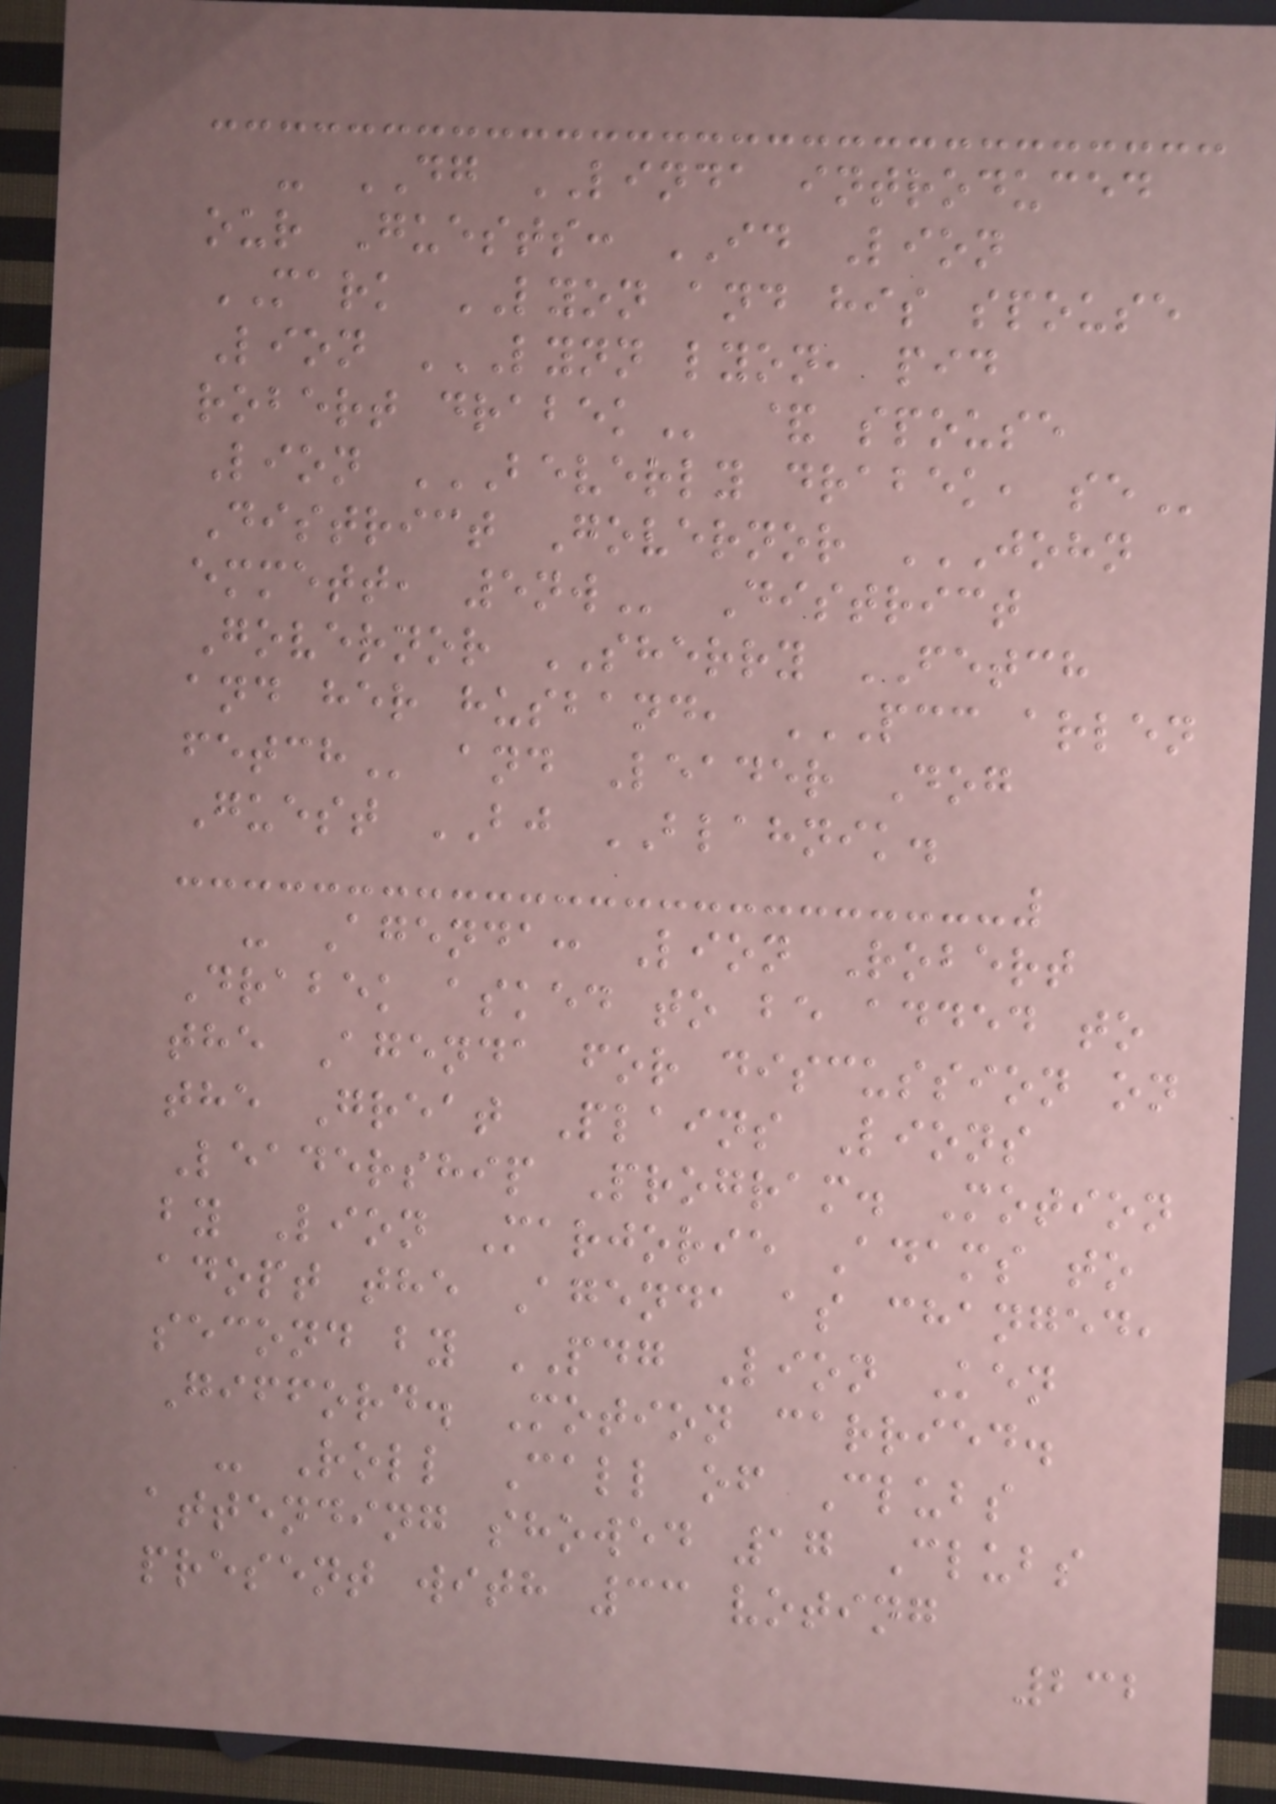- DG LINDA introduced
our Guests: ID Lion
MARK LYON and his spouse
Lion LYNN LYON, PID
ROBERT DRABEK & spouse
Lion BEVERLY DRABEK, SE
District Governor JOHN
EMMETT, 5NW District
Governor SHERRY FETCH
and her husband, PCC ARLEN
FETCH and Leader Dog
Guest BJ BLAHNIK.
- Agenda: Lion Robert
Drabek asked to be added to
the Agenda for discussion on
the Great Plains Lions
Leadership Program. Motion
by Lion Marjorie Adams to
adopt the Agenda as changed,
second by PDG Lion Ken
Gifford. Motion carried.
- Roll Call of Clubs
attending showed 17 Clubs
present with 33 voting
232
